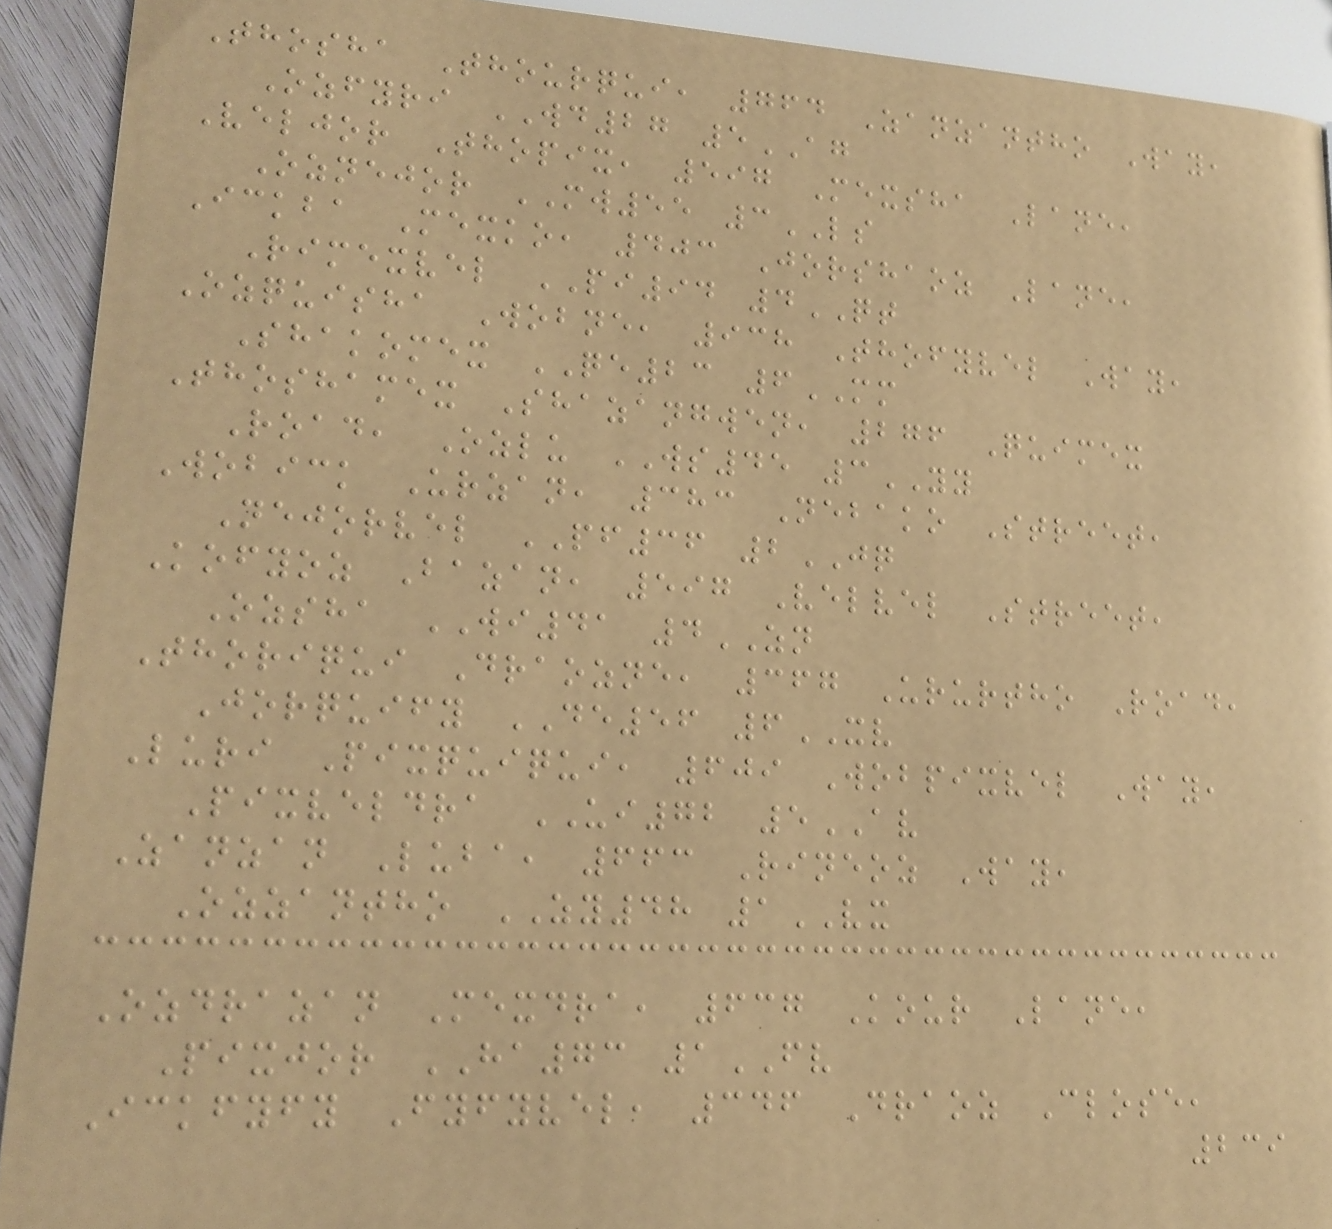Thosha Thourqui, 764 Zanzantho Way,
Ozfyri WD27 5AG
Veljor Thopix, 597 Mexsha Lane,
Oznejor MW55 3LS
Ickba Mexko, 403 Jorshaoz Lane,
Rimexvel PI94 4QT
Ozquisha Wobne, 938 Thofyvel Way,
Shakomex QE23 6MM
Thoshamex Shazangwen, 276 Quimex
Road, Ozlu WS45 3YY
Wobick Urzan, 383 Nebako Street,
Nejorvel PF36 2JQ
Kofyoz Bazan, 597 Velvel Street,
Ozsha WI41 4ZN
Thoriqui Draozne, 367 Ururtho Road,
Jorquify DE56 6XV
Luri Pixquiqui, 609 Wobpixvel Way,
Pixveldra UI72 5AV
Zanzan Luba, 663 Rineoz Way,
Ozzantho ZY48 1VX
Ozdrazan Mexdra, 637 Kour Lane,
Pixjor HA73 1FV
Ickfyfy Fyfyvel, 346 Draoz Close,
239
